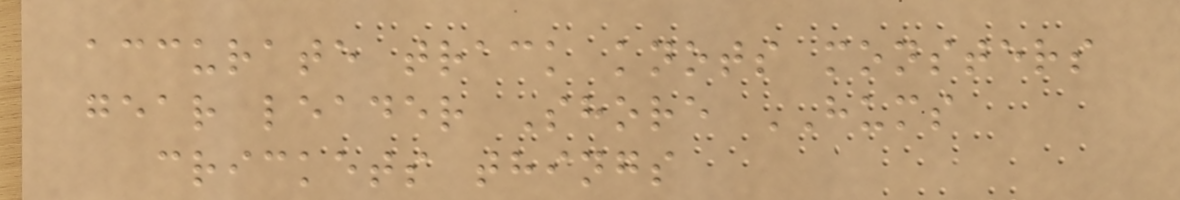accurate track knots monsters
gear leader Shore HUMS
crickets things
